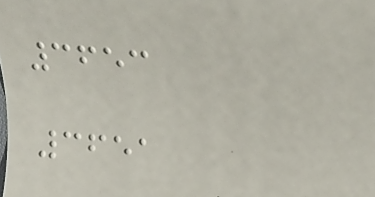3653
3651
